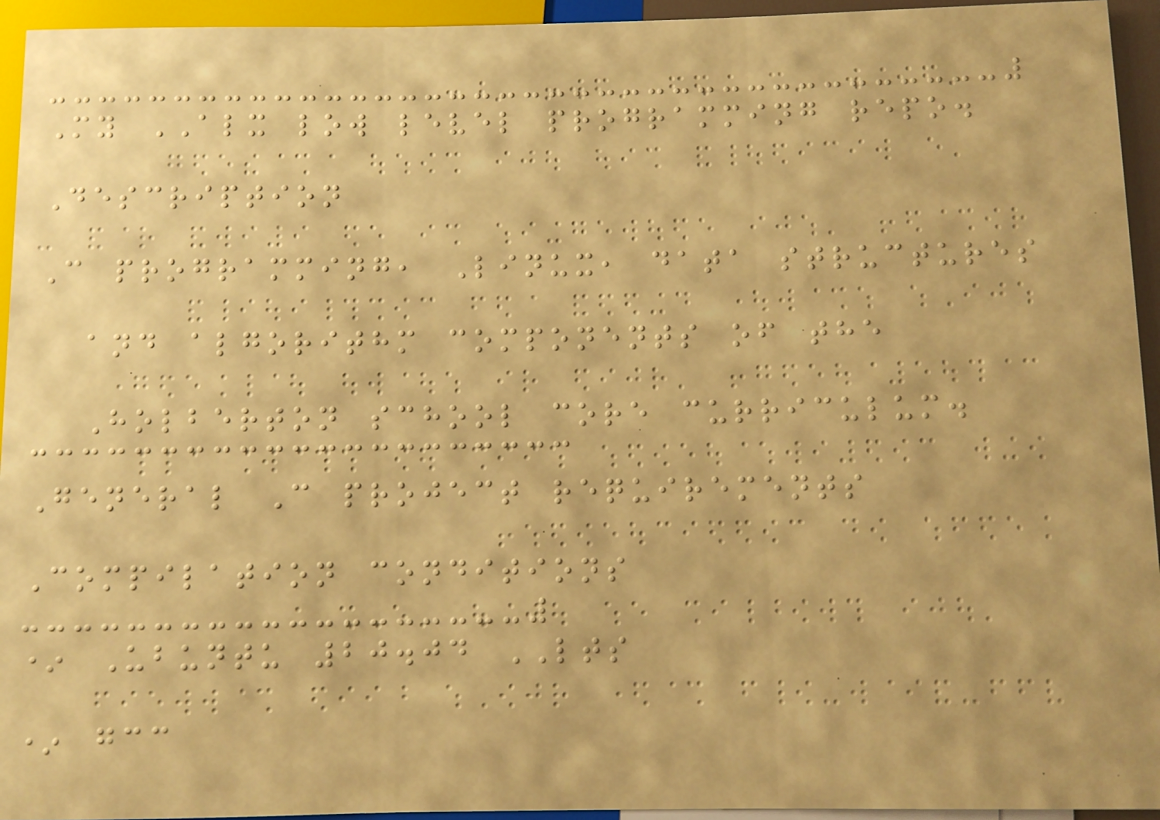My ALX low level programming repo.
Description
C programming, Linux, data structures
and algorithm components of the
Holberton school core curriculum.
General C project requirements
Compilation conditions
* Ubuntu 20.04 LTS
* gcc
